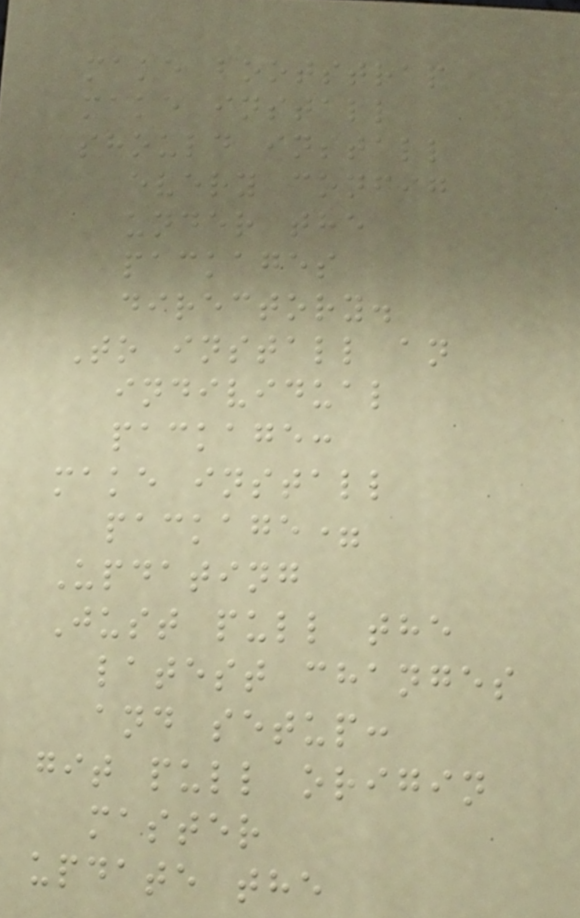make bootstrap
make install
should install
every config
under the
packages
directory.
To install an
individual
package:
make install
package=
Updating
Just pull the
latest changes
and setup:
git pull origin
master
update the
